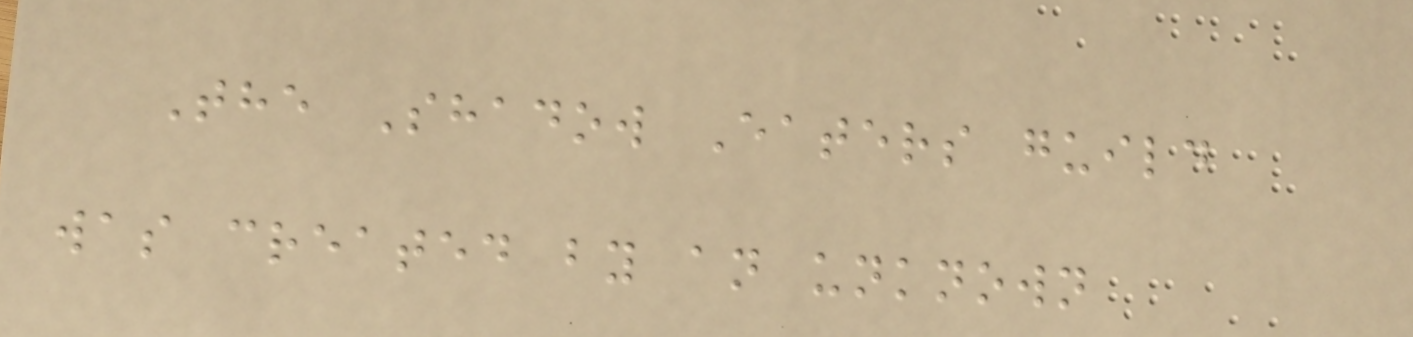The Shadow Eaters guild
was created by an unknown
